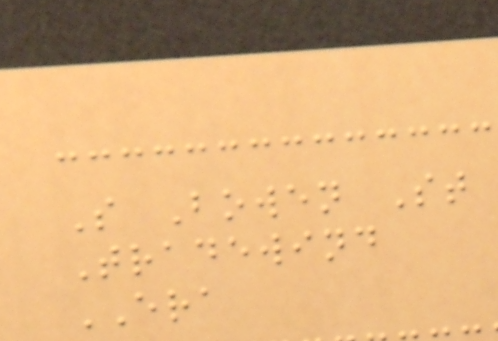S Bowen St
Tradewind
ERA
